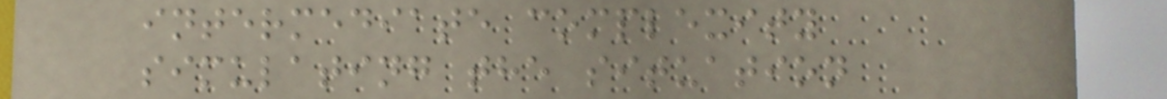intermediate complexity
simulating the situation
